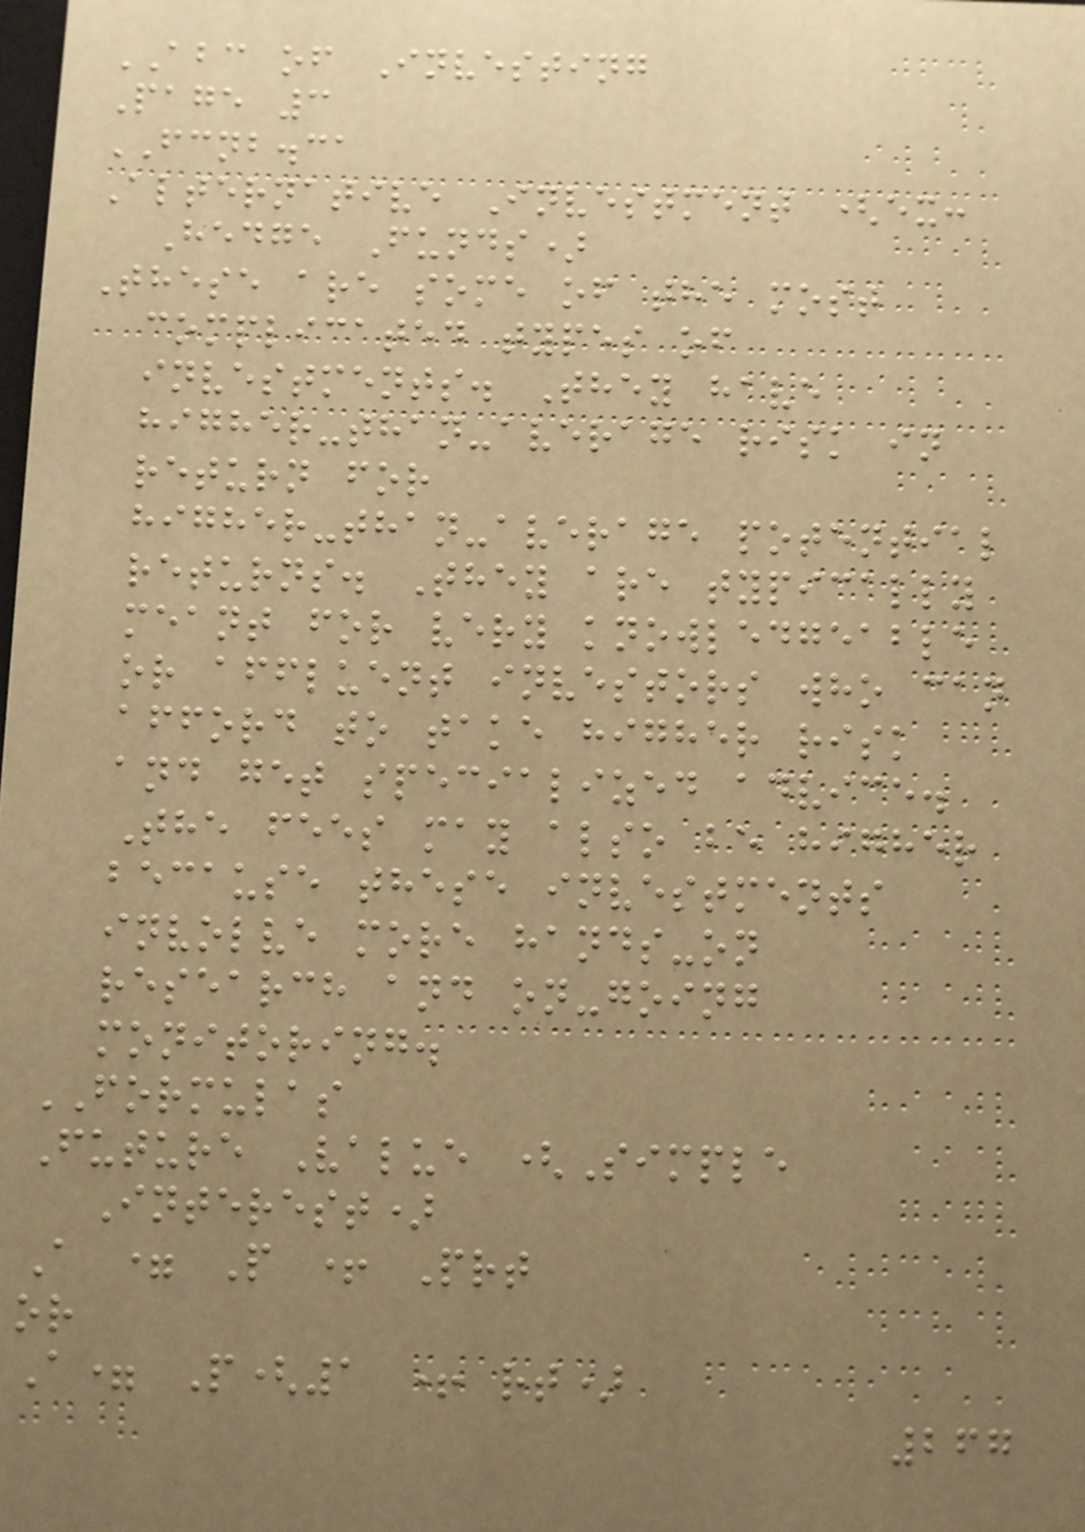ABC of Investing
Page 3
FCNB.ca
Alternative Investment (ex:
Hedge Funds)
These are some of the most
complicated types of
investments. They have
higher-than-average risk in
return for
higher-than-average potential
returns. They are typically
meant for very knowledgeable
or affluent investors who can
afford to take higher risk
and get specialized advice.
The fees may also be higher
because these investments
involve more hands-on
research and on-going
monitoring.
FORMULAS
Future Value (Simple
Interest)
A = P + Prt
or
A= P(1 + rt)
267
